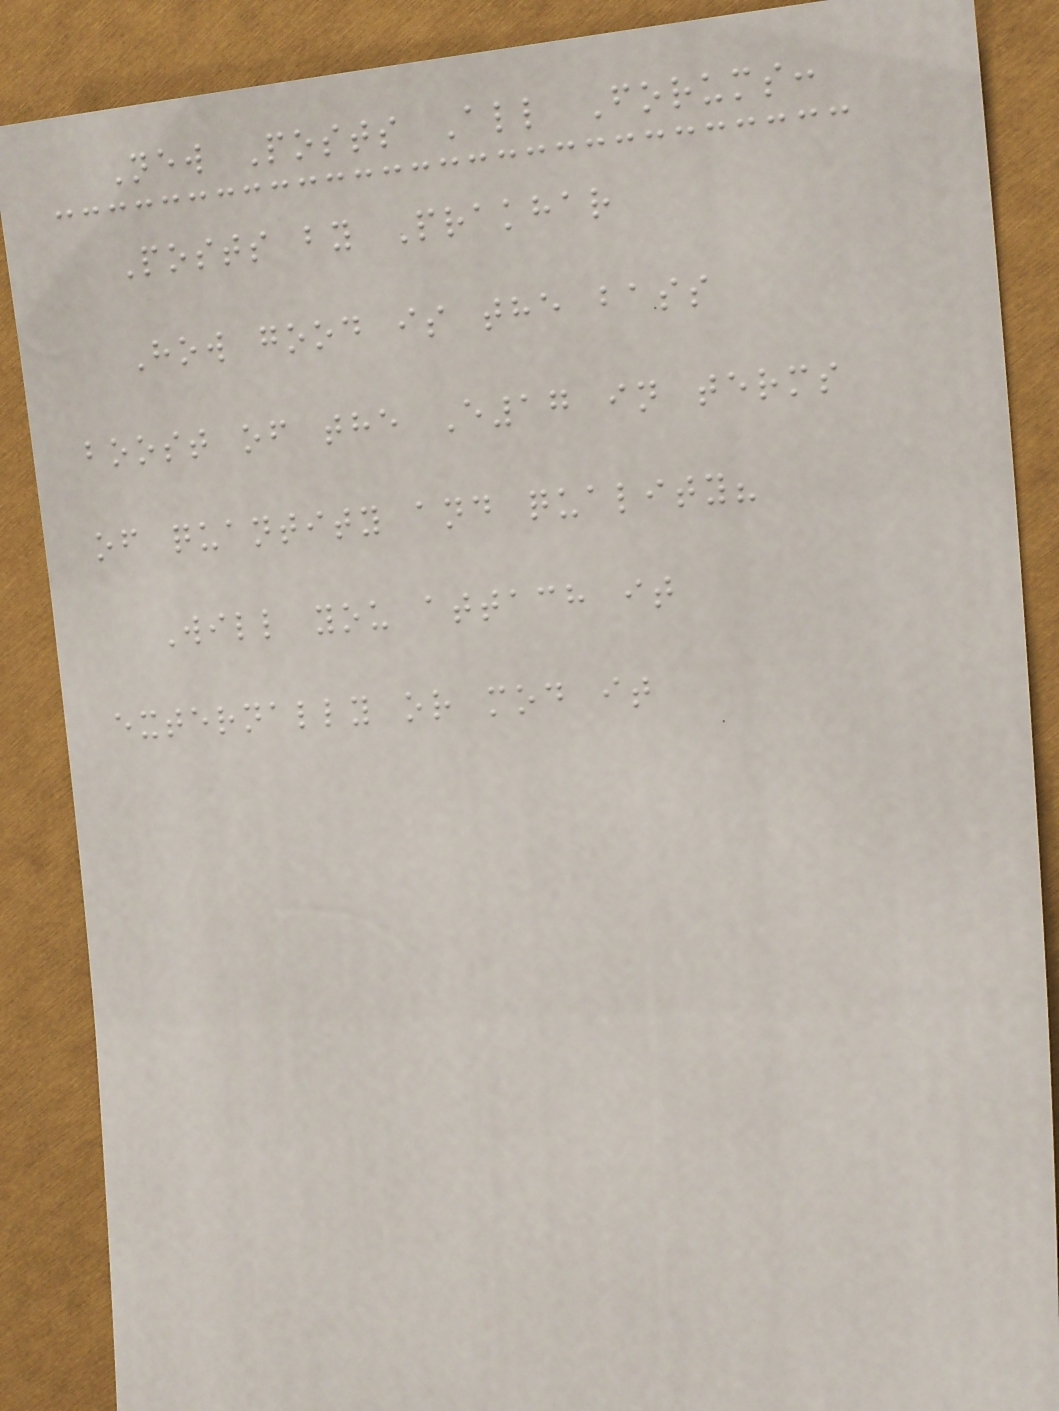New Posts All Forums:
Posts by Prakhar
How good is the bass
boost of the E17 in terms
of quantity and quality?
Will you attach it
externally or mod it
